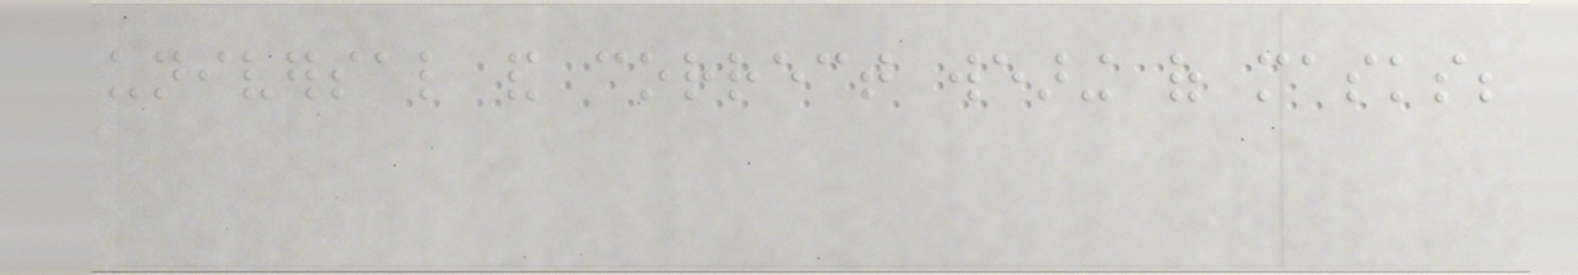universal and correct wearing of masks;
